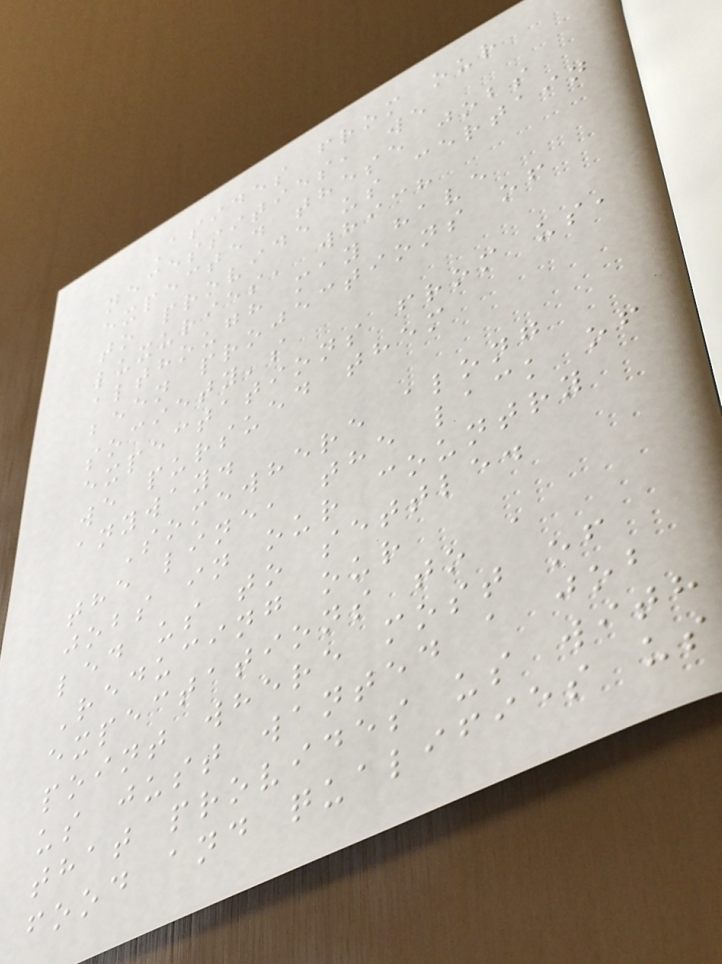Asides from our
necessities, we
expected these jobs
to provide us certain
luxuries, which
although may have
been projections of
society's
expectations from us,
we pursued them
anyway.
Somewhere along
the line, the lack of
jobs in our country
led us to settle.
Reducing our
expectations to a
point where most of
us just wanted a job
that provides us with
food and qualifies us
